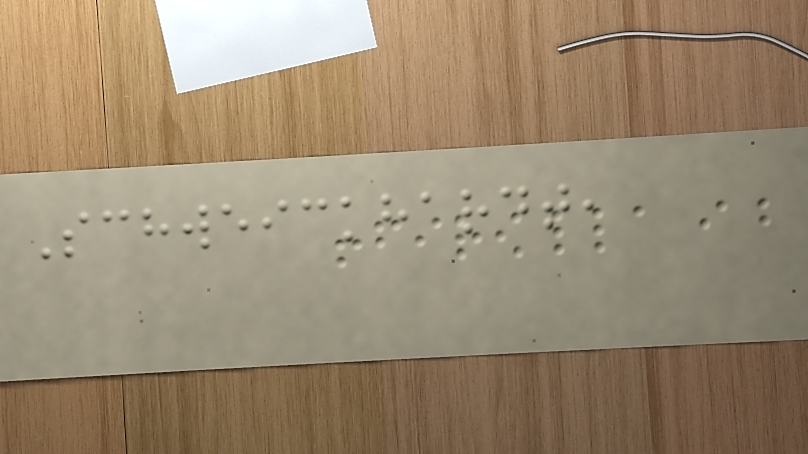Schweickhardt,
